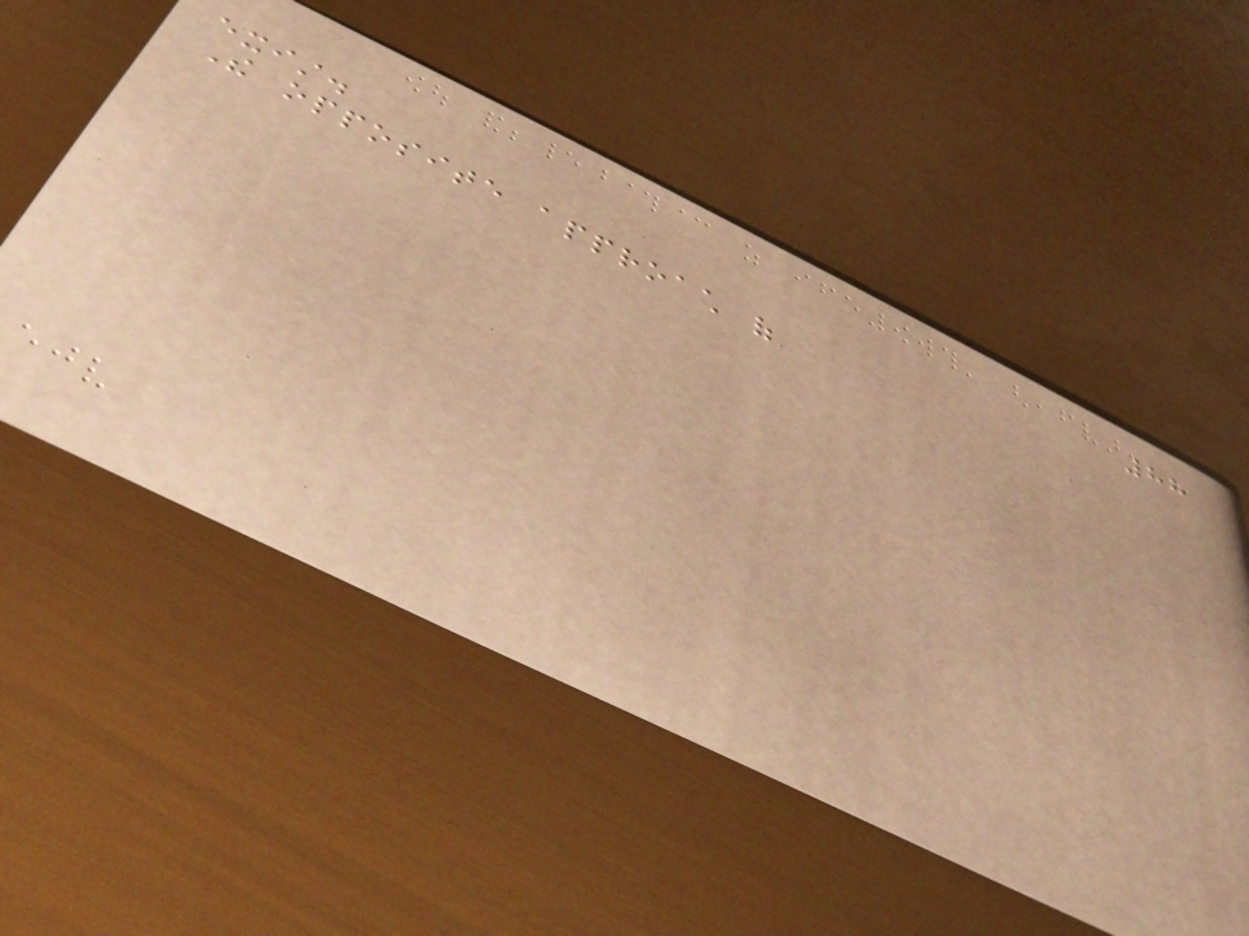88
exist.
The opposite approach of
